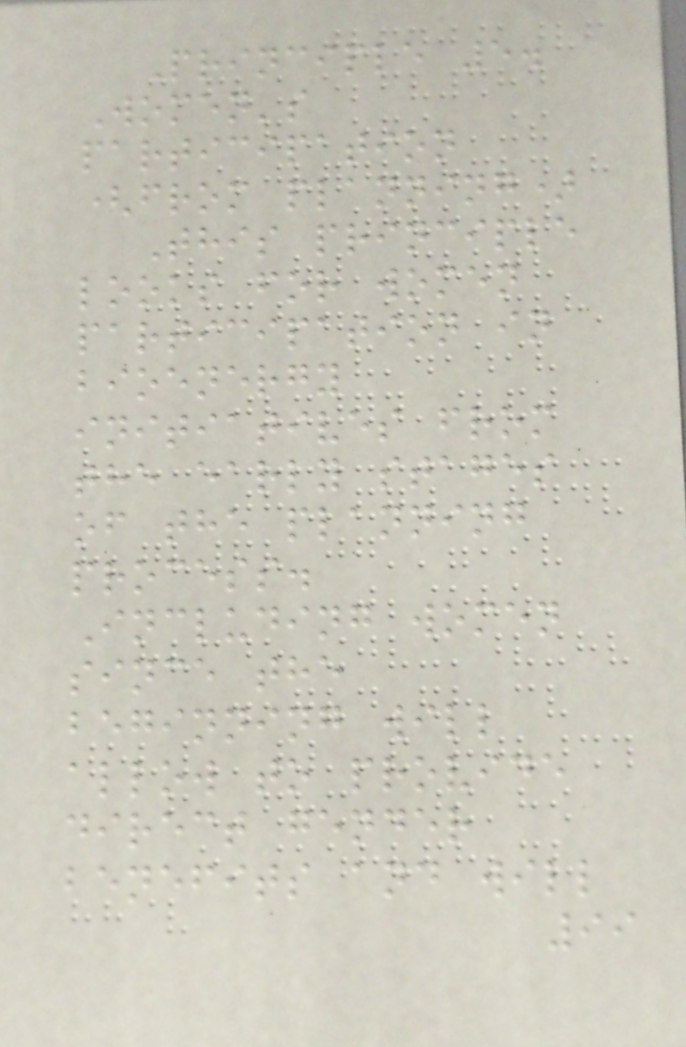Principle 5.
Women's
participation
(from planning)
This principle
looks for women
participation in
bioenergy
initiatives from
the early stages
of the planning
process.
Including women
since the
beginning will
allow to provide
direct gender
benefits and will
99
